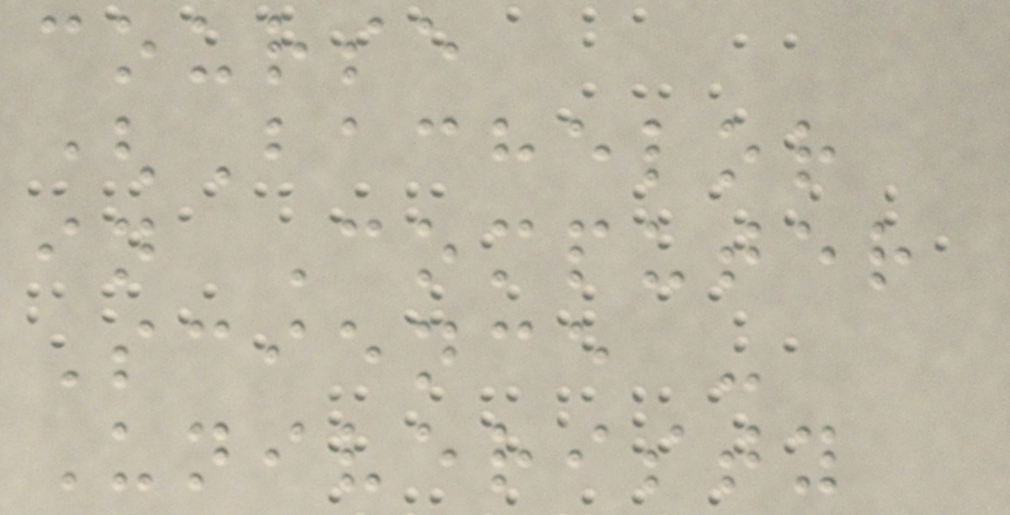course
(Bachelor
in Computer
Science -
Univeristy
